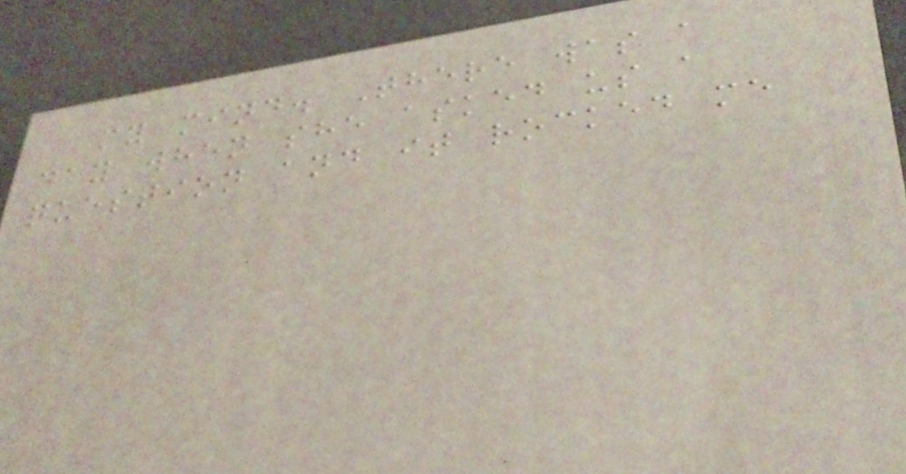my mind. There was a
day when she asked us a
question and it rocked me
